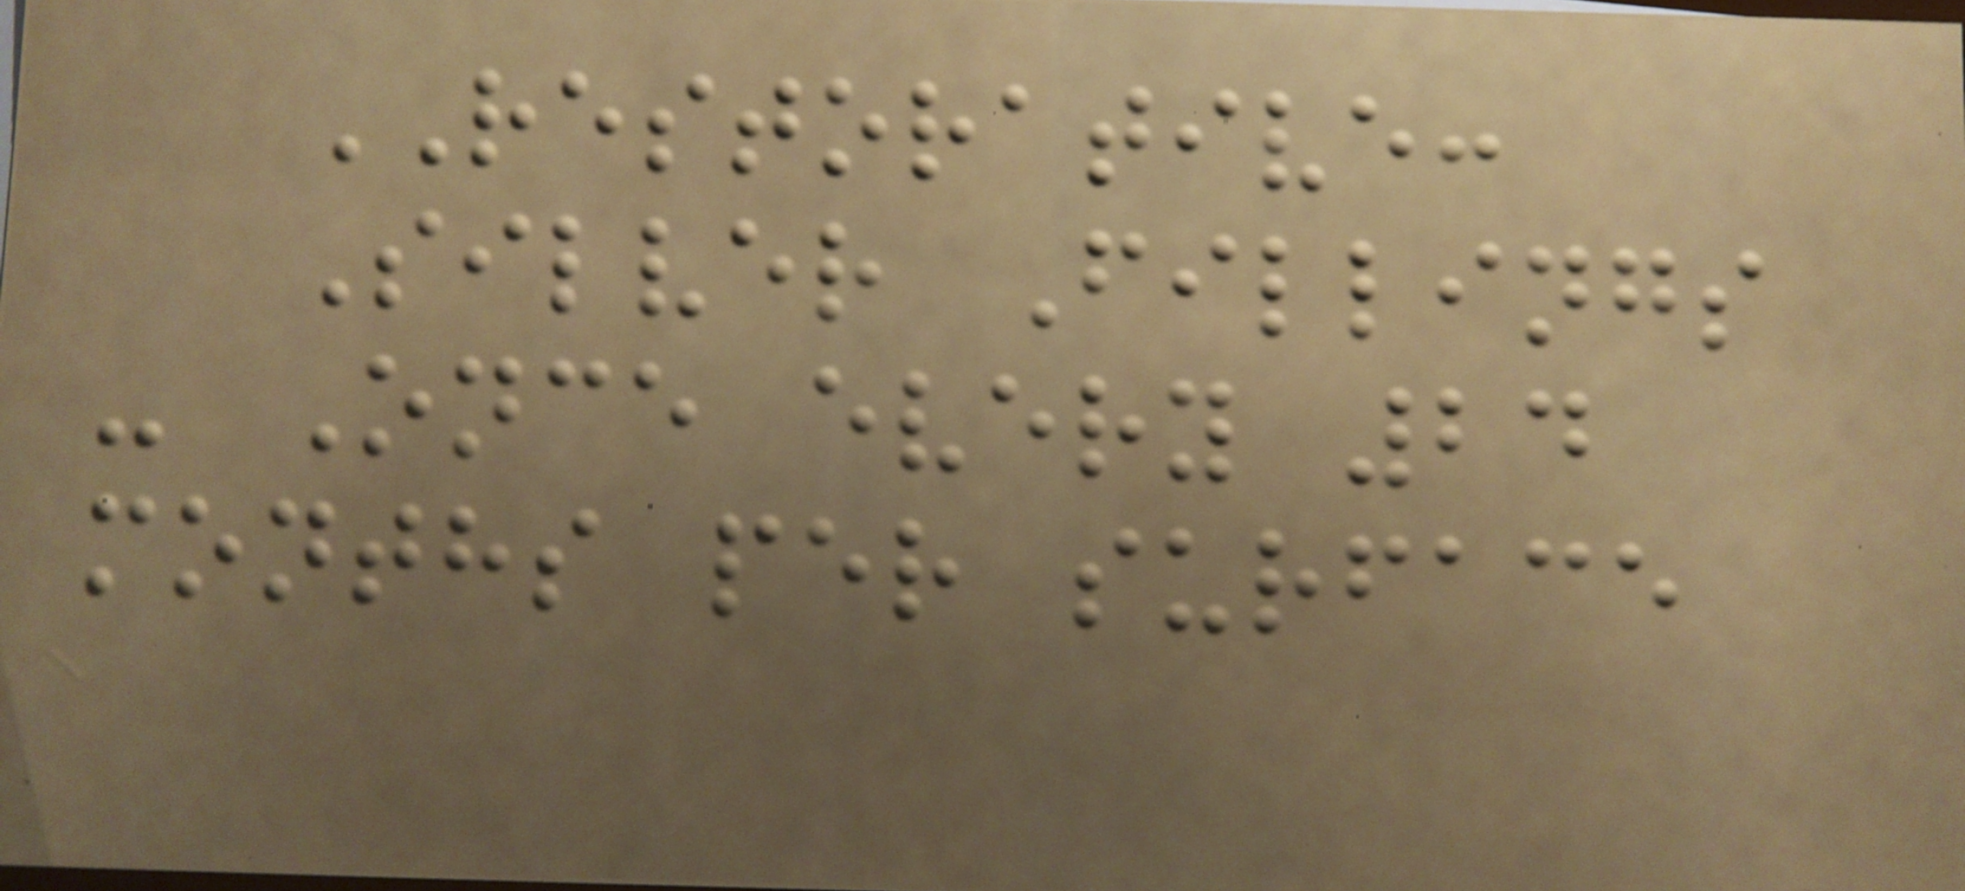RESTORATIVE:
Silver Fillings
- Once every 24
months per surface
